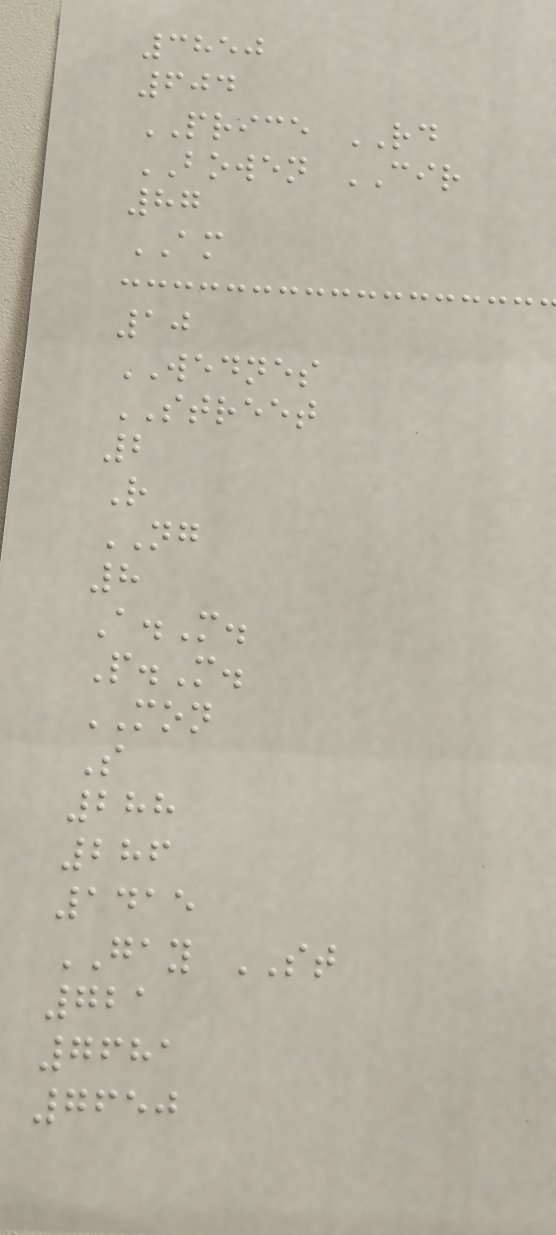3850
604
PRICE RD
BOWEN CIR
87
AM
10
WEDNES
STREET
2
R
NG
8
A.M.
P.M.
MON
S
288
286
1415
GAY ST
721
7681
7650
